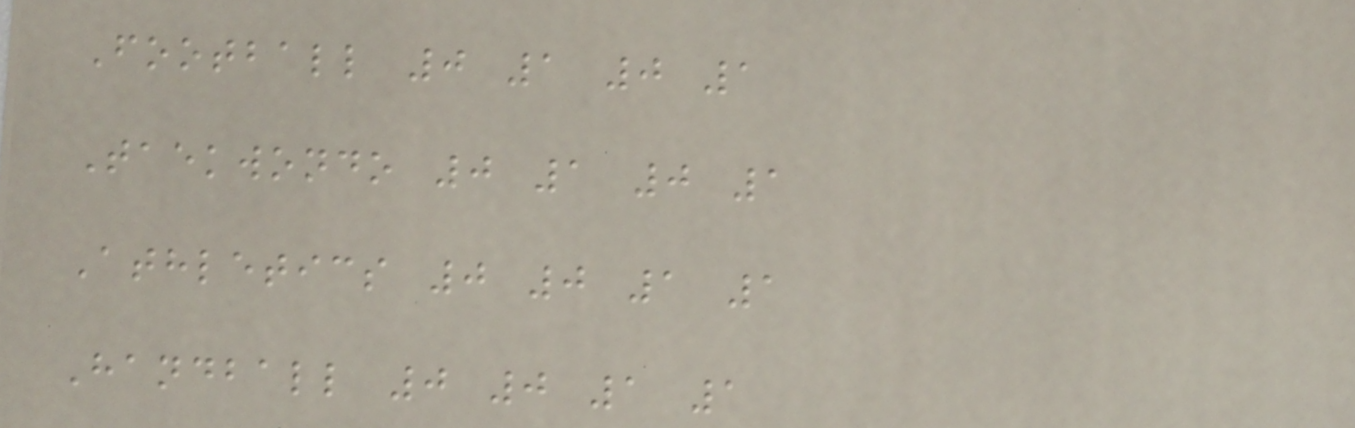Football 0 1 0 1
Taekwondo 0 1 0 1
Athletics 0 0 1 1
Handball 0 0 1 1
